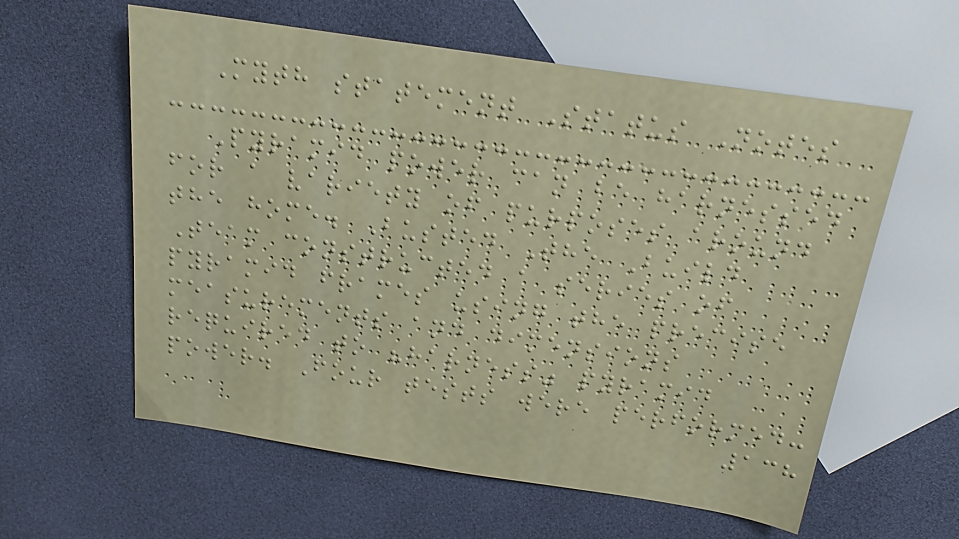Myth statement Status Notes
Pyramid power can be harnessed
for a variety of purposes around
the home. Busted The Build
Team constructed a series of
pyramid frames using the precise
measurements and dimensions
required to "harness" pyramid
power. Four tests were performed:
138
